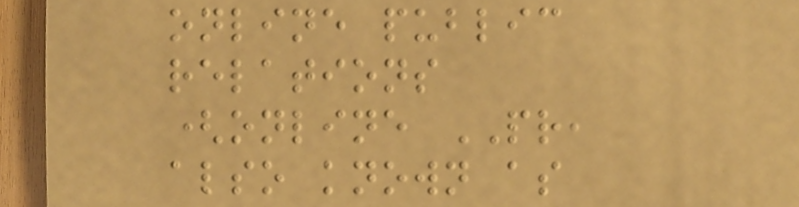online public
relations
(online PR,
also known as
